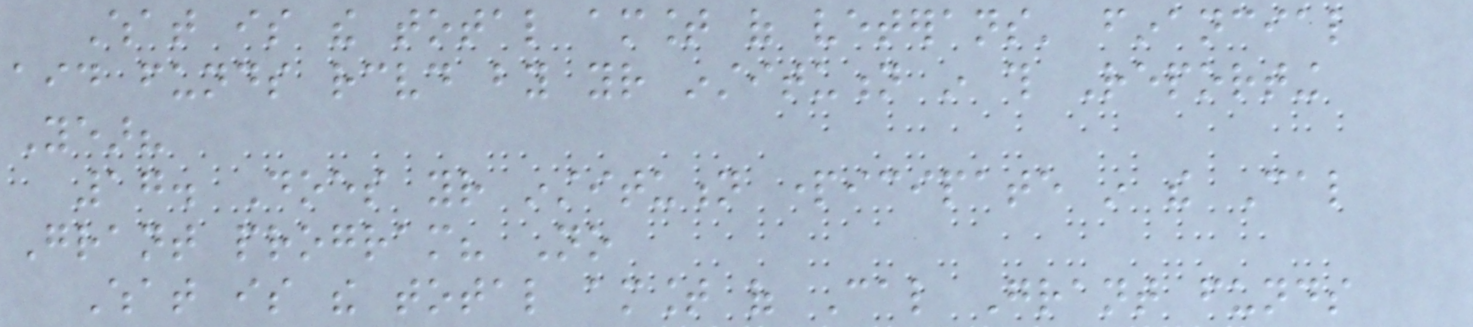What is the total amount of veterans' financial
aid funds received by your institution in this Reporting
Year?
17. Does your institution participate in the Cal
Grant program? No
What is the total amount of Cal Grant funds
